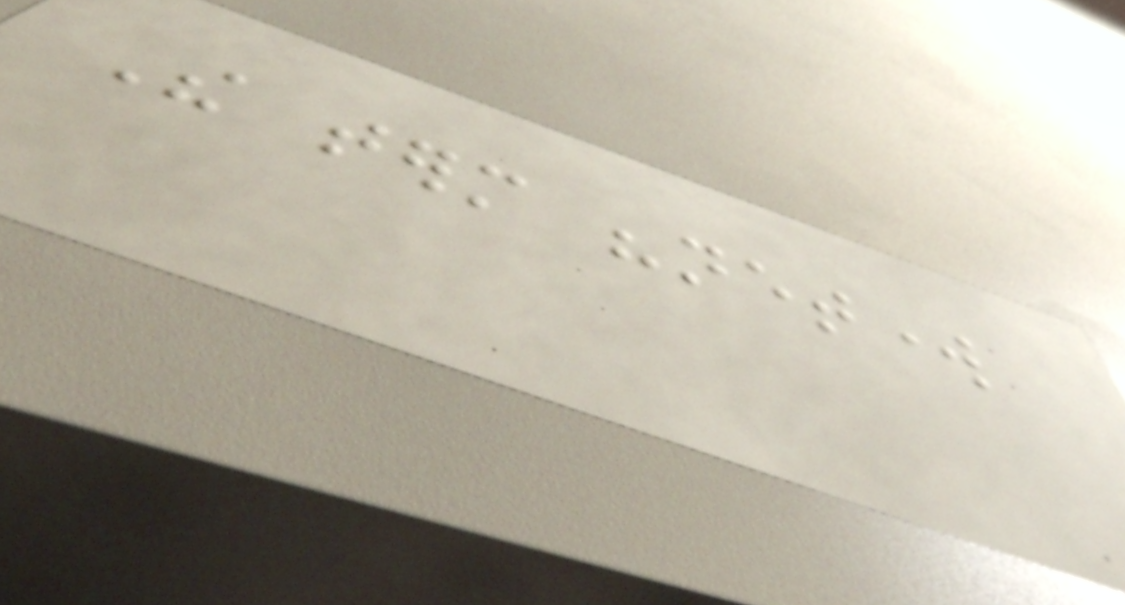The term "network
